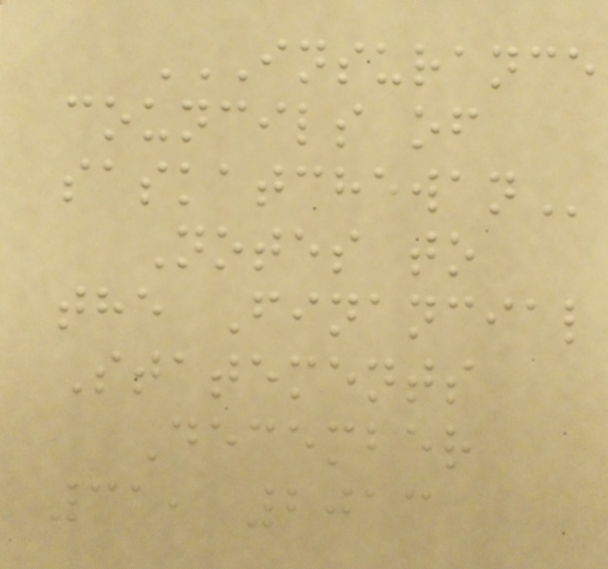INSURANCE
COUNCILS OF
SASKATCHEWAN
Notes to
the Financial
Statements
December
31, 2013
